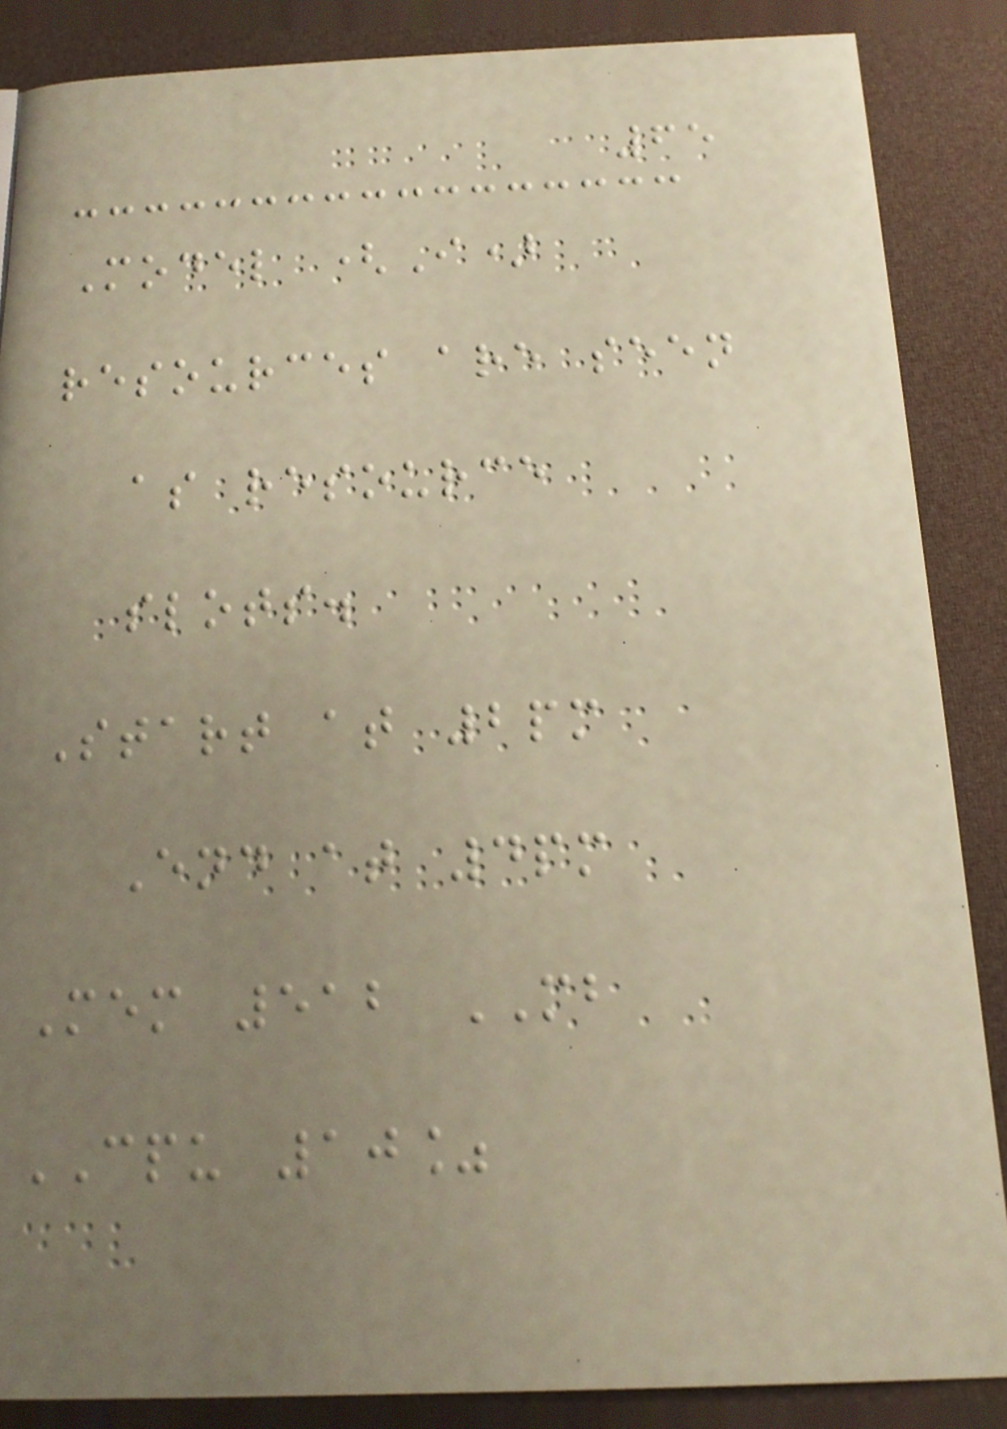65
Model (I)
resources are seen
as resource
slots.
Start at 2pm
End at 4pm
Mem 512 MB
CPU 10%
